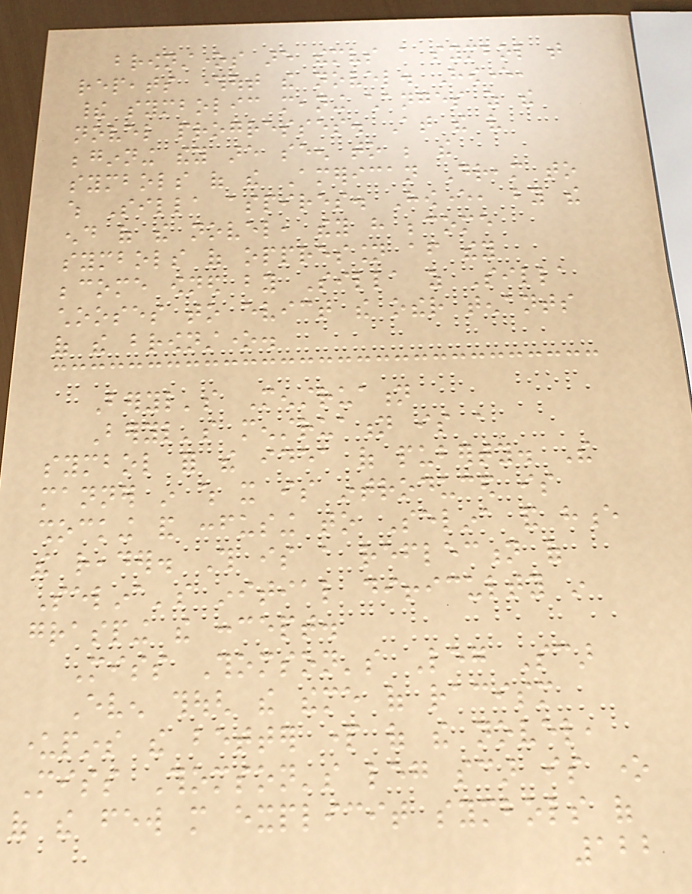brownstones are themselves a symbol that
repeats throughout the novel. However,
their symbolic meaning changes as the
novel progresses. At the very
beginning they are seen to be the
symbols of the American Dream to
which Silla aspires. However, by the
end of the novel, they have become
symbols of oppression after they
become owned by Silla as Silla
chooses to evict the other tenants
of the brownstone.
Beryl's Menstruation
Beryl's menstruation is a
symbol for the idea of puberty. The
manner in which it is introduced is
shocking and confusing to Selina and hence
the reader. This is a reflection of
Selina's initial difficulty in
grasping the concept.
Miss Thomson's Leg Scar
Even though the theme of racism
underpins the better part of the novel,
Miss Thomson's leg scar is one
of the few more explicit symbols of
122
